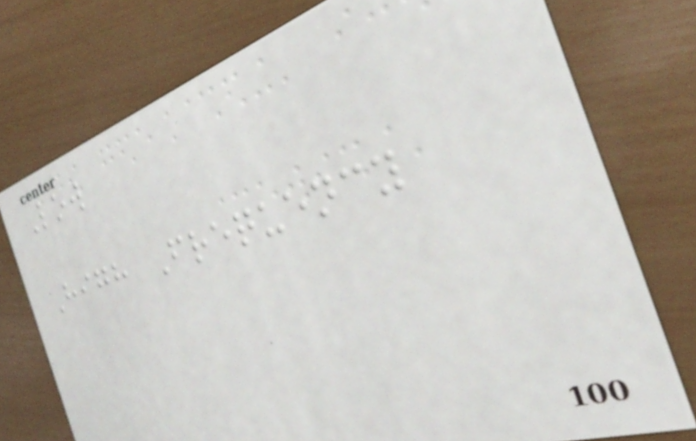Low
High Frequency
